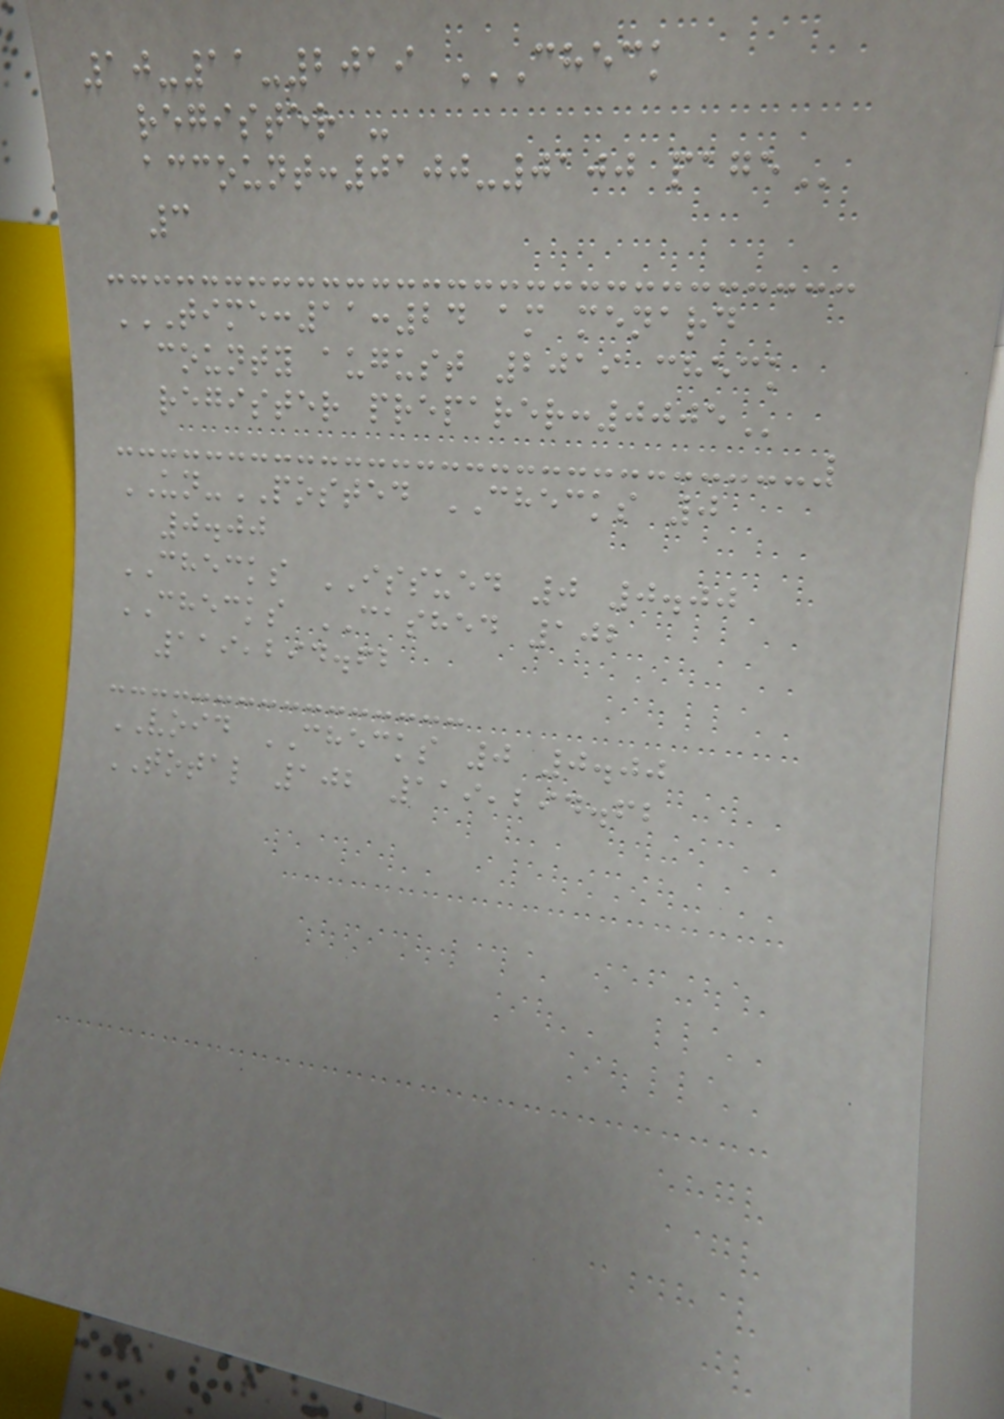10-11-2019 CHECK
REGISTER -
ACCOUNT:0100-0100 PAGE
3
TIME:11:24 AM MENARD
COUNTY AUGUST 2019 CHECK
REGISTER PREPARER:0005
UN-POSTED CHECKS 0
0.00
CHECKS ISSUED 0 0.00
CHECKS CASHED 102
119,294.62
VOID CHECKS 0 0.00
TOTAL 102 119,294.62
